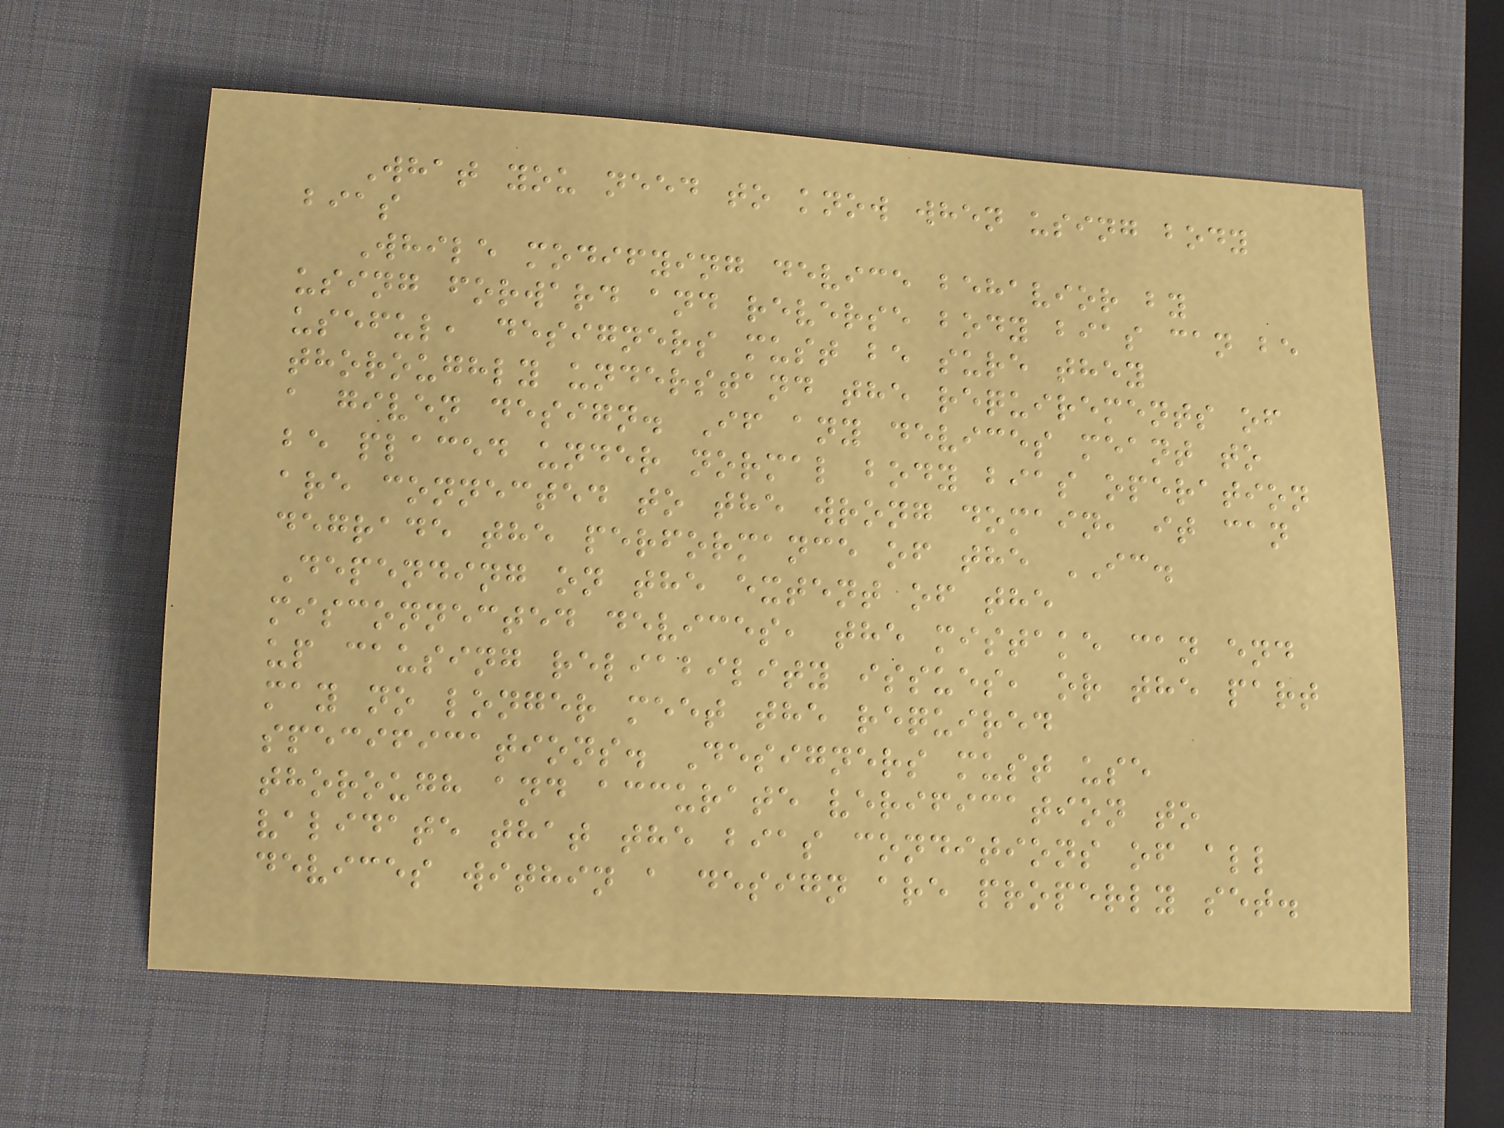What you need to know when using body
bias
While modifying device behavior by
using forward and reverse body bias can be
useful, designers must be sure they
thoroughly understand the requirements of
a given design. If any devices meant to
be placed under normal body bias operation
are connected to the wrong domain, it can
degrade the performance of the IC.
Depending on the extent of the
misconnected devices, the mistake can end
up causing reliability issues, or the part
may no longer meet the required
specifications. Designers must use
thorough and accurate verification to
validate that the bias conditions of all
devices within a design are properly set.
